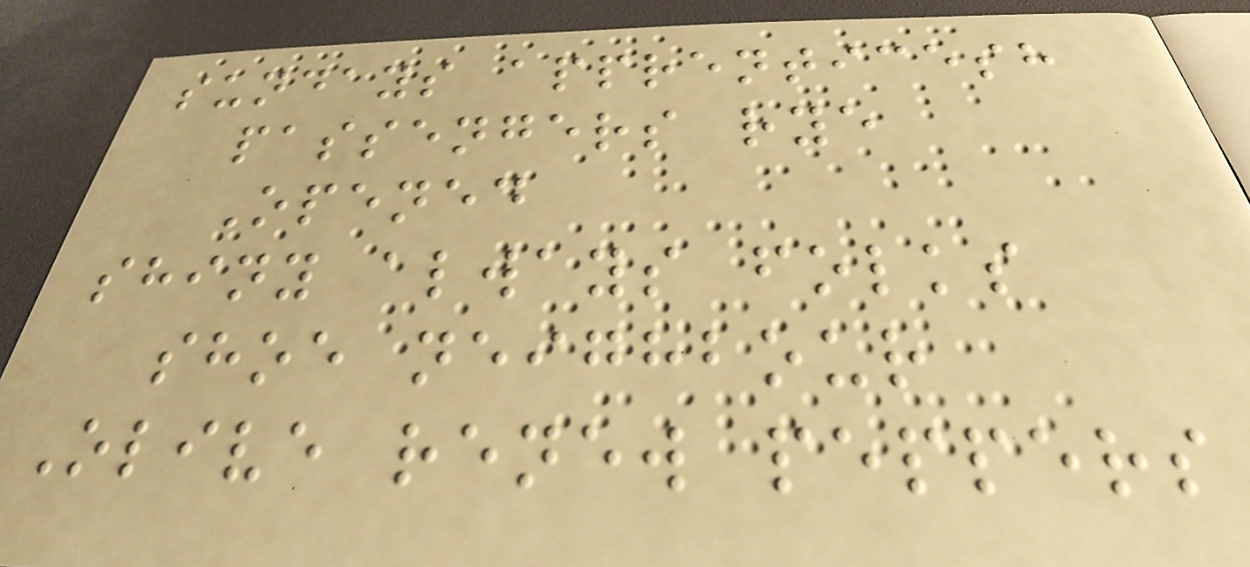sundays apprenticesh
passengers rye
Opened
shiny always folks
shoe neighbour
Olive renew peppers
